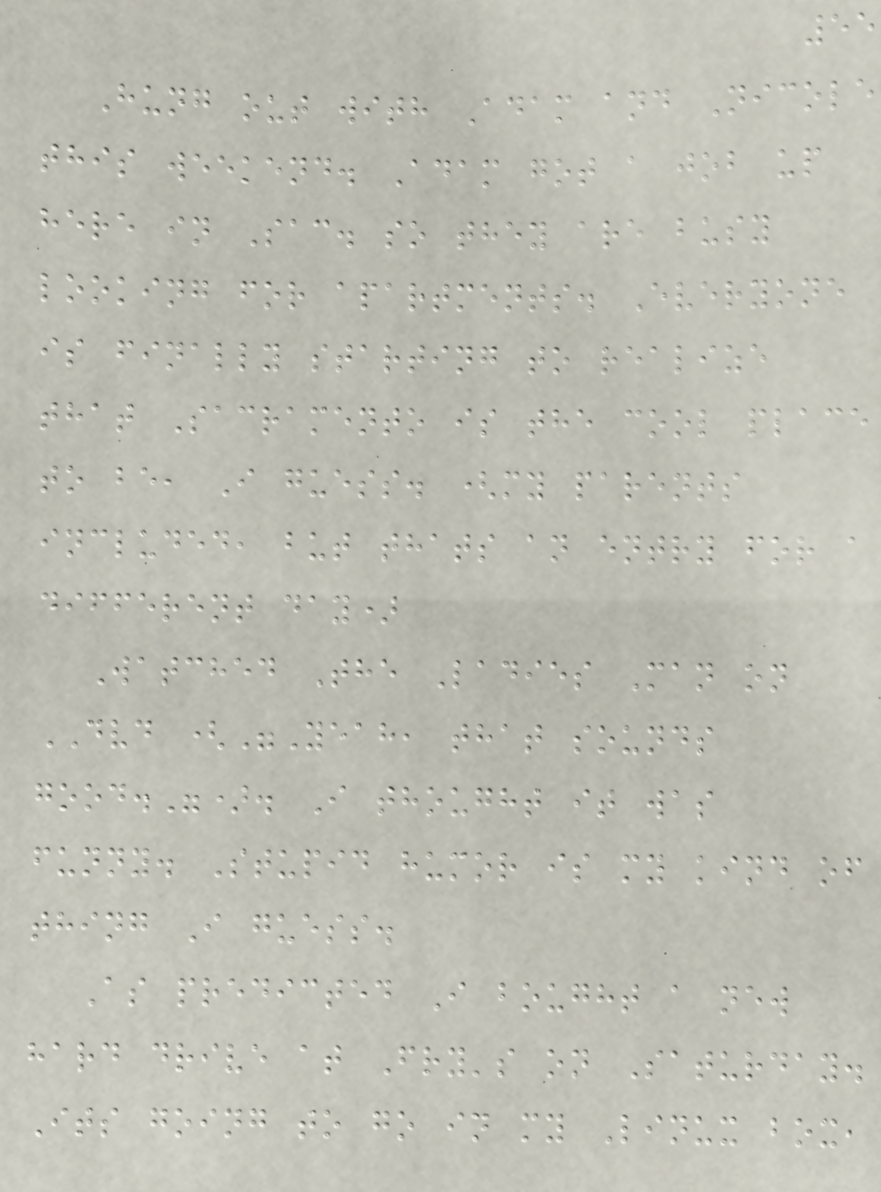55
Hung out with Adam and Nicole
this weekend. Adam got a job up
here in Sac. so they are busy
looking for apartments. Everyone
is finally starting to realize
that Sacramento is the cool place
to be, I guess. (my parents
included, but thats an entry for a
different day)
Watched The Ladies Man on
DVD ("Yeah, that sounds
good."). I thought it was
funny. Stupid humor is my kind of
thing I guess.
As predicted I bought a new
hard drive at Fry's on Saturday.
Its going to go in my Linux box,
